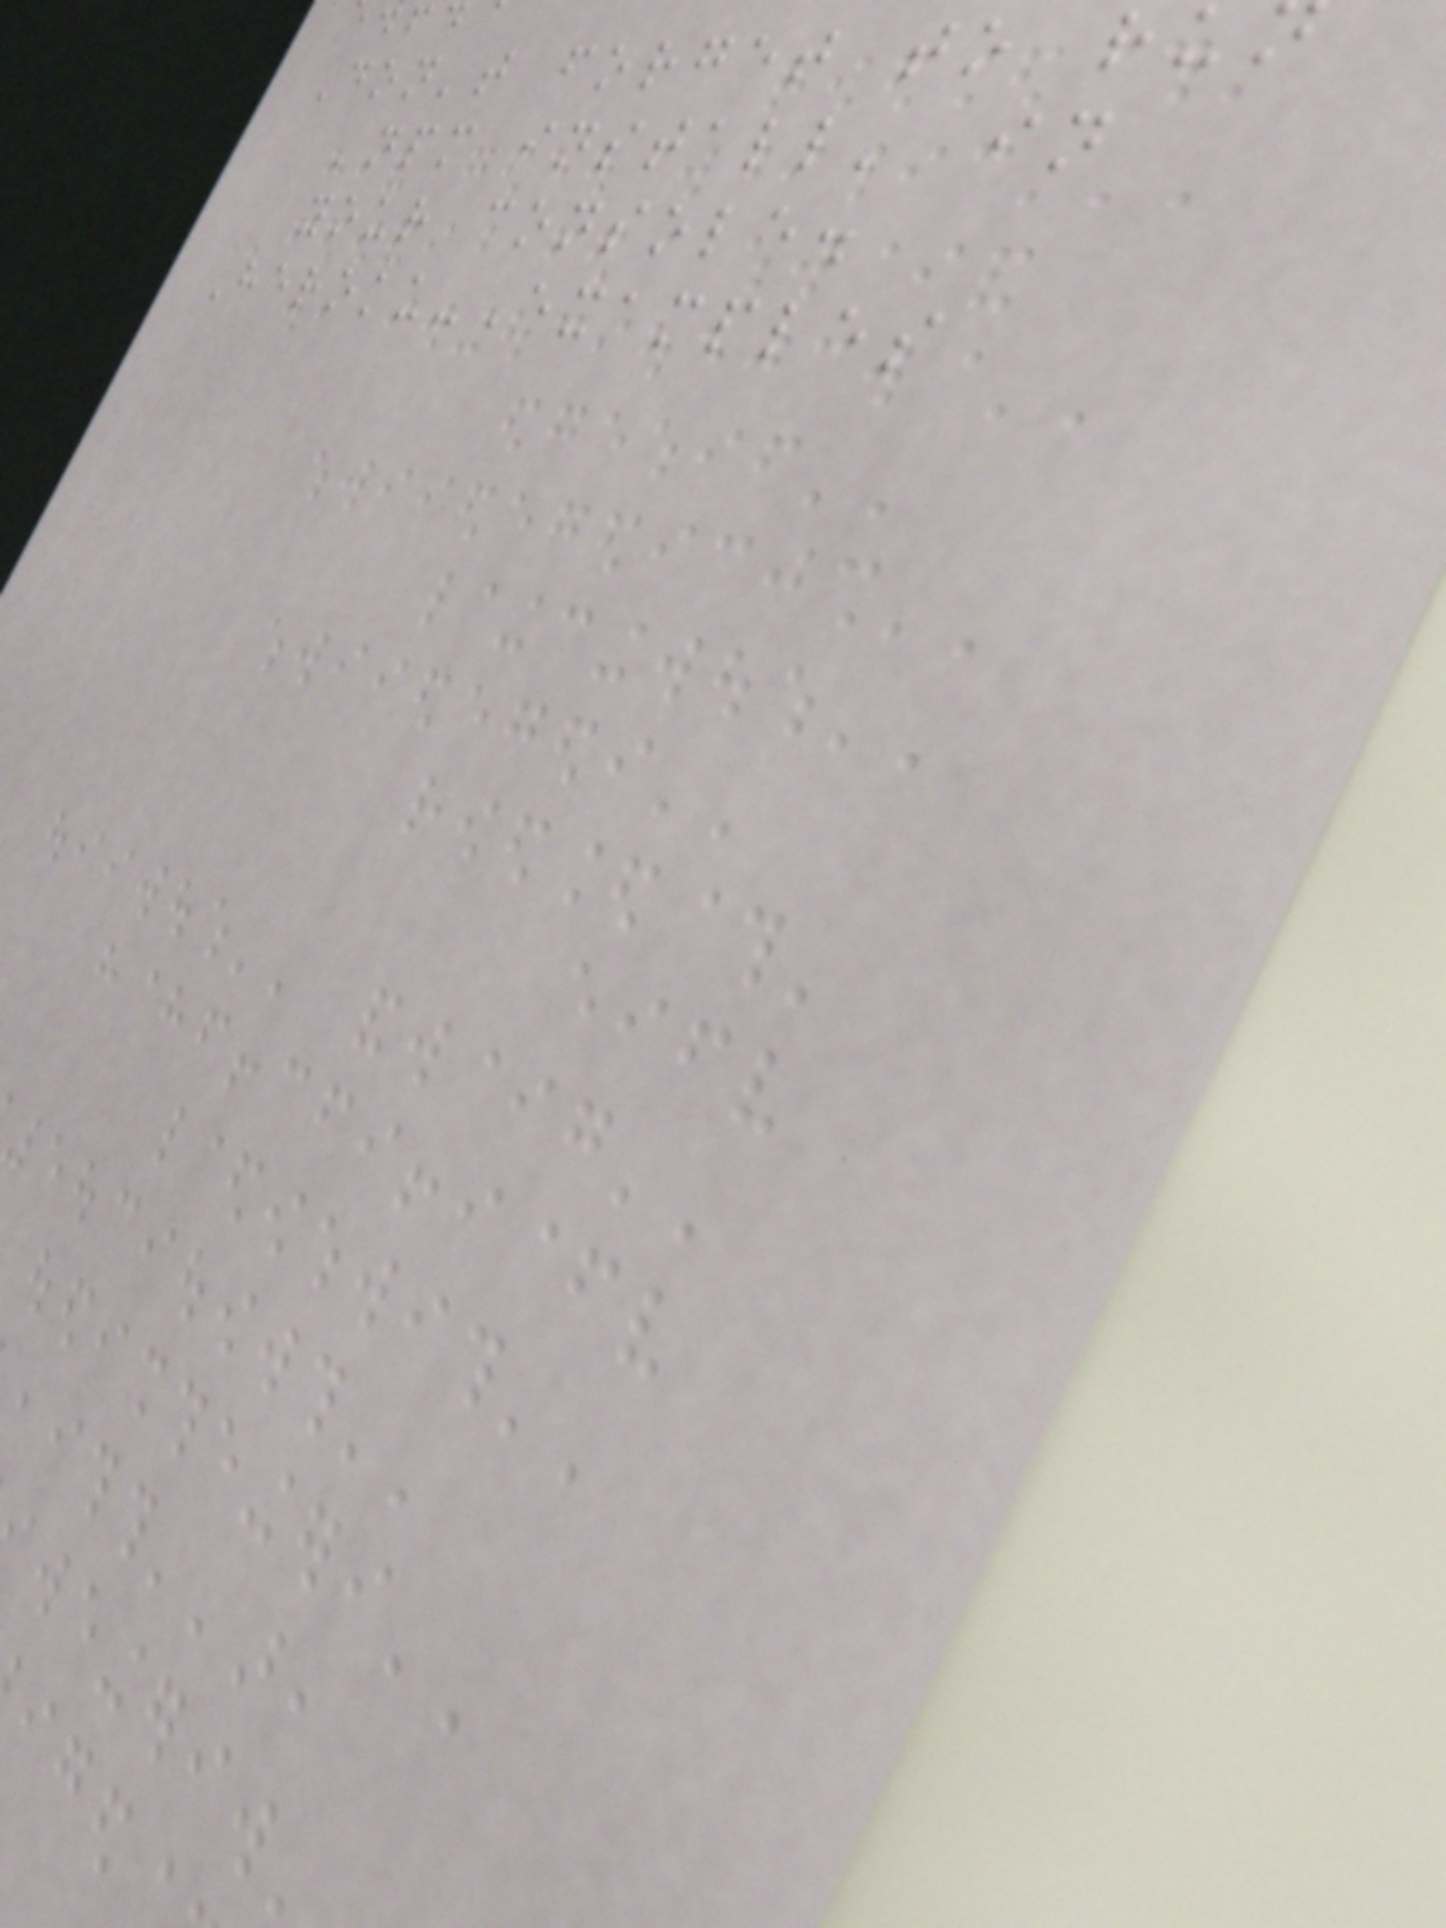Don't forget to ru
'npm install' in
your console.
Heroku-Examples
